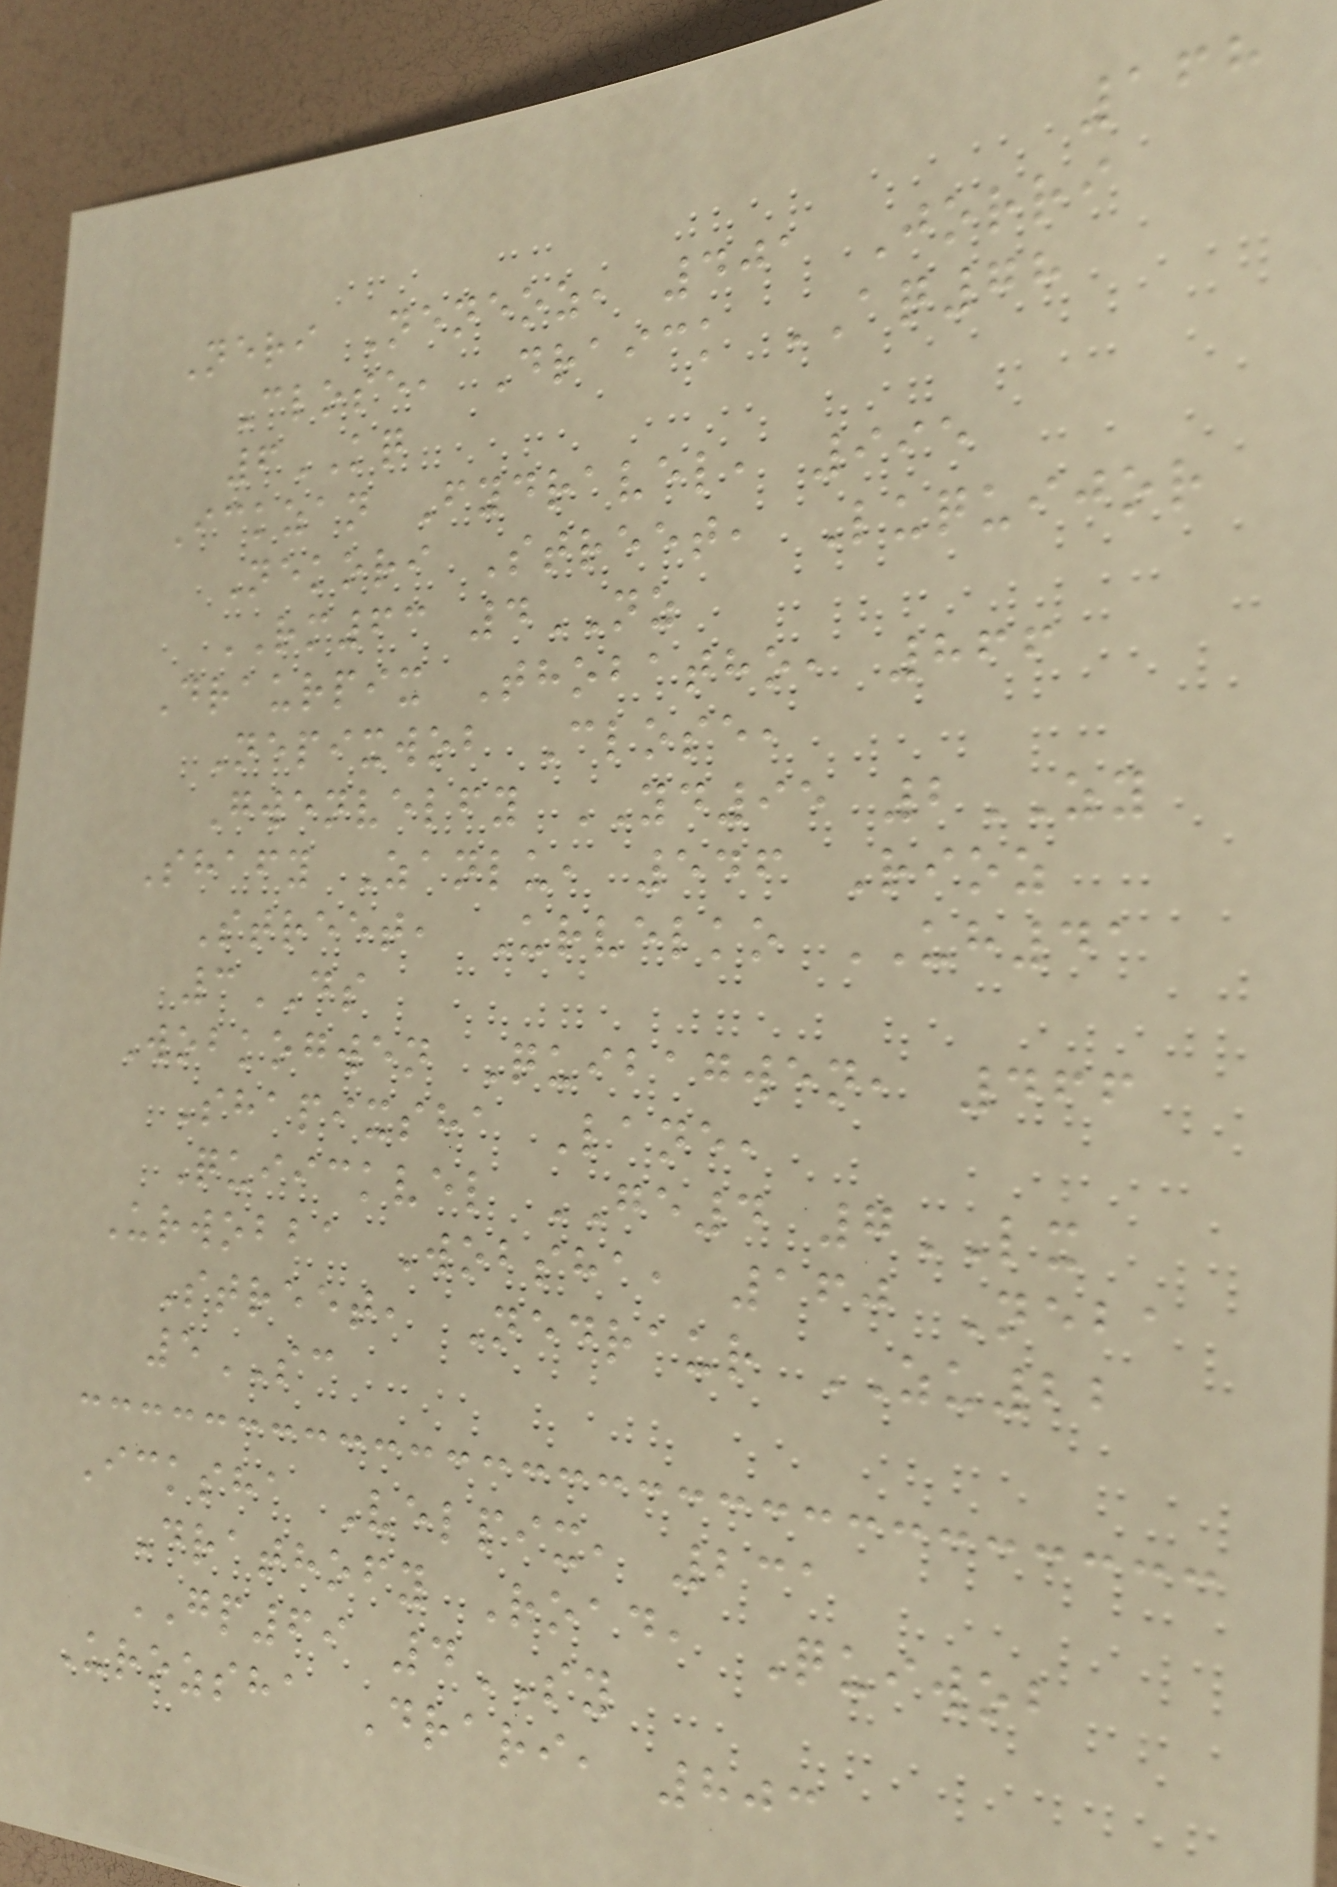168
Neri Neneoz, 401 Jorri
Close, Draick AQ78
6KQ
Ickzan Fydravel, 995
Nekori Street, Luquijor
RM63 4NZ
Draurpix Thobatho, 866
Nepixwob Close,
Gwenvelfy YD95 2ZY
Shafy Zanlu, 546 Rioz
Street, Urvelko UH41
3DS
Wobkogwen Quibagwen, 466
Shapixsha Lane,
Quiickvel GE4 7LX
Urwobba Wobsha, 160 Neba
Street, Nedraur ZU22
5SC
Icksha Velpix, 231
Drathofy Road, Quiwob
GP69 4SY
Urozsha Drari, 803
